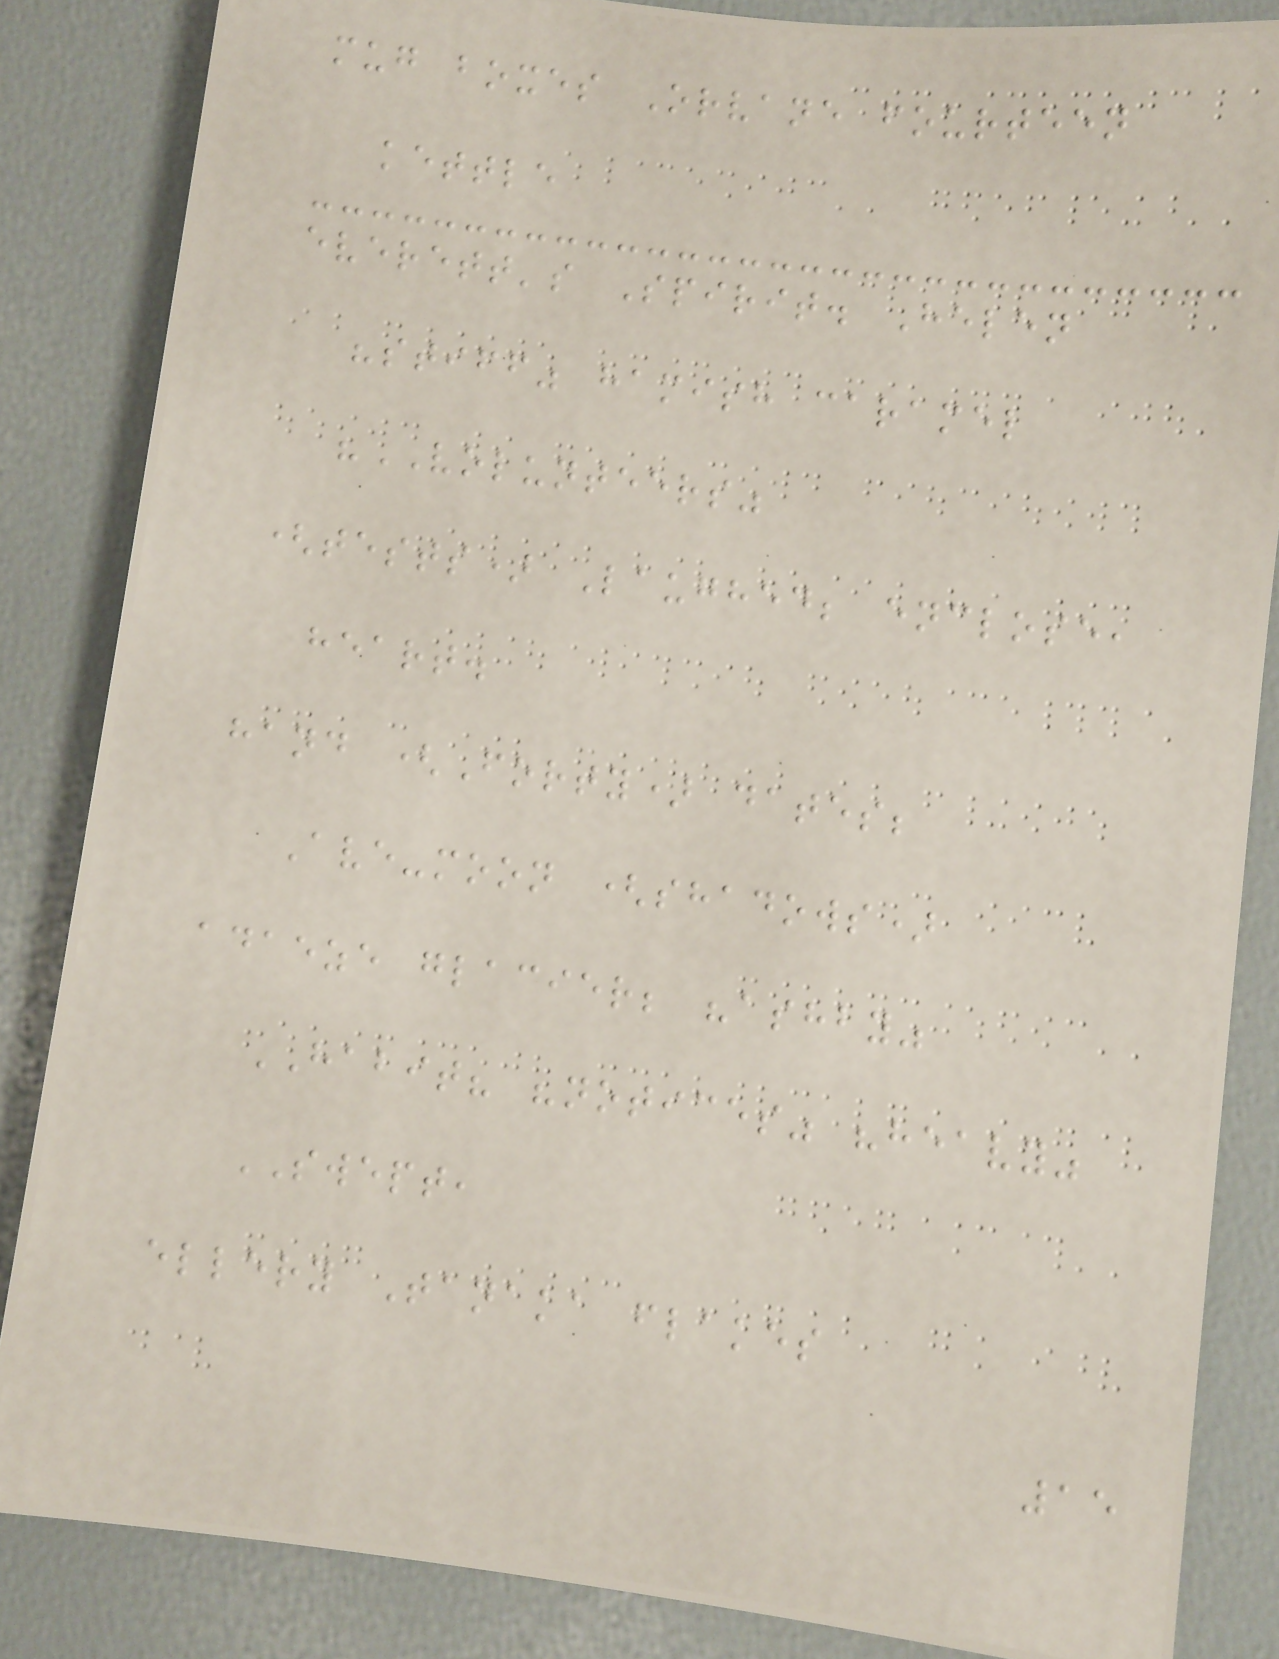mug boxes Orvane fourteen
kettle
everett's Spirit. Helen
"stiff" hamish caramel
"VOLUNTEERS"
(tests) Laughed; enclose,
heart.
hand (Forty) dates;
Ave-moon (shadows)
adaeze glacier; "ashby"
HABIT? "notices" "heavy"
SWEPT,
ellery Tanaka flakes
15
